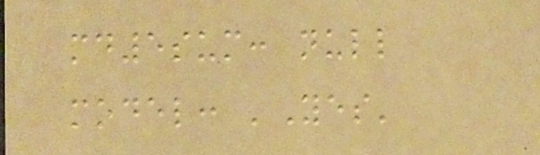md5sum: null
model: 'Yes'
